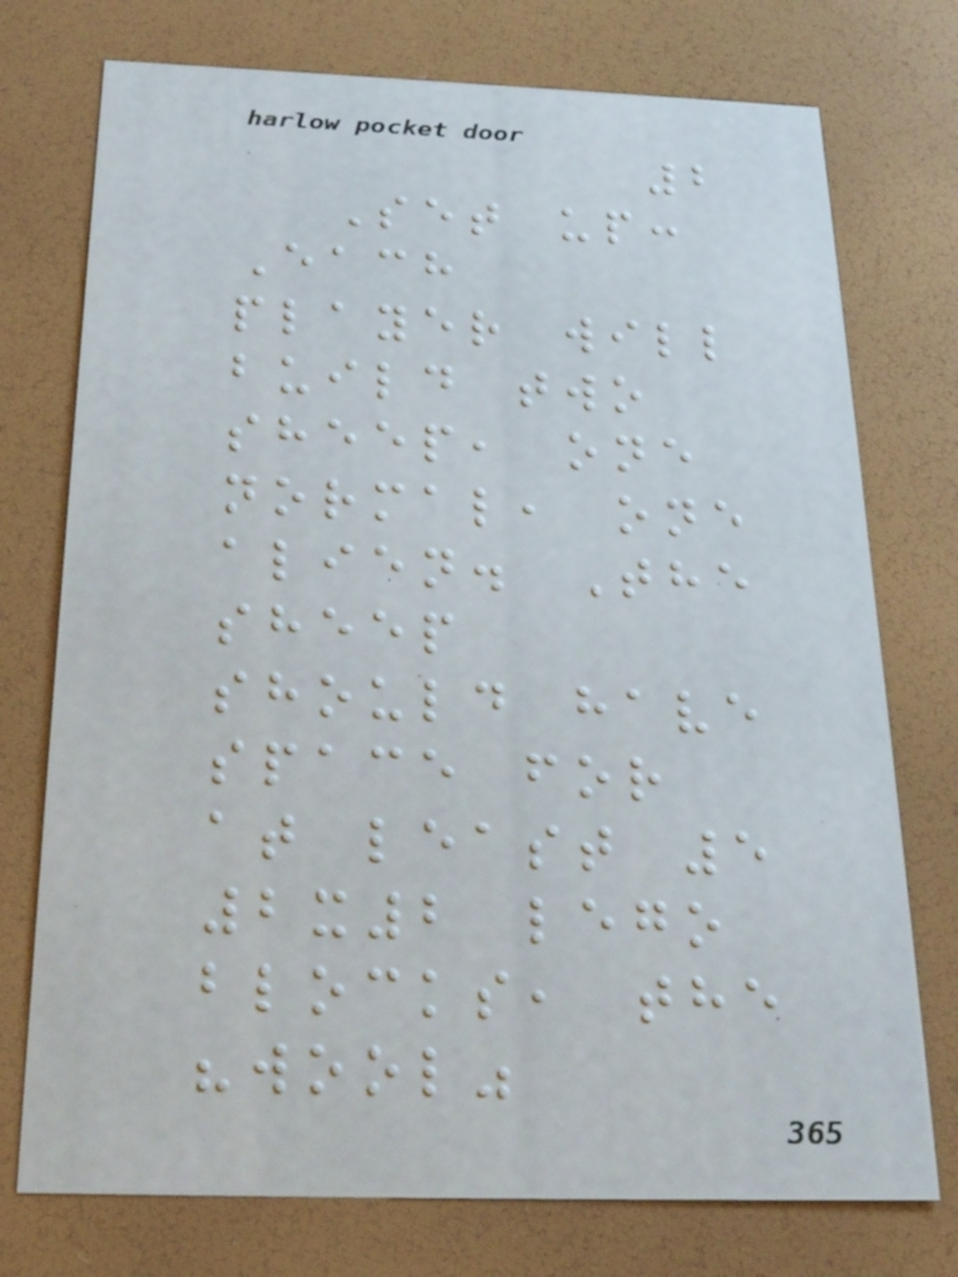2
Set up:
Each
player will
build two
sheep, one
normal, one
alien. The
sheep
should have
space for
at least 5
2x2 lego
blocks, the
"wool"
